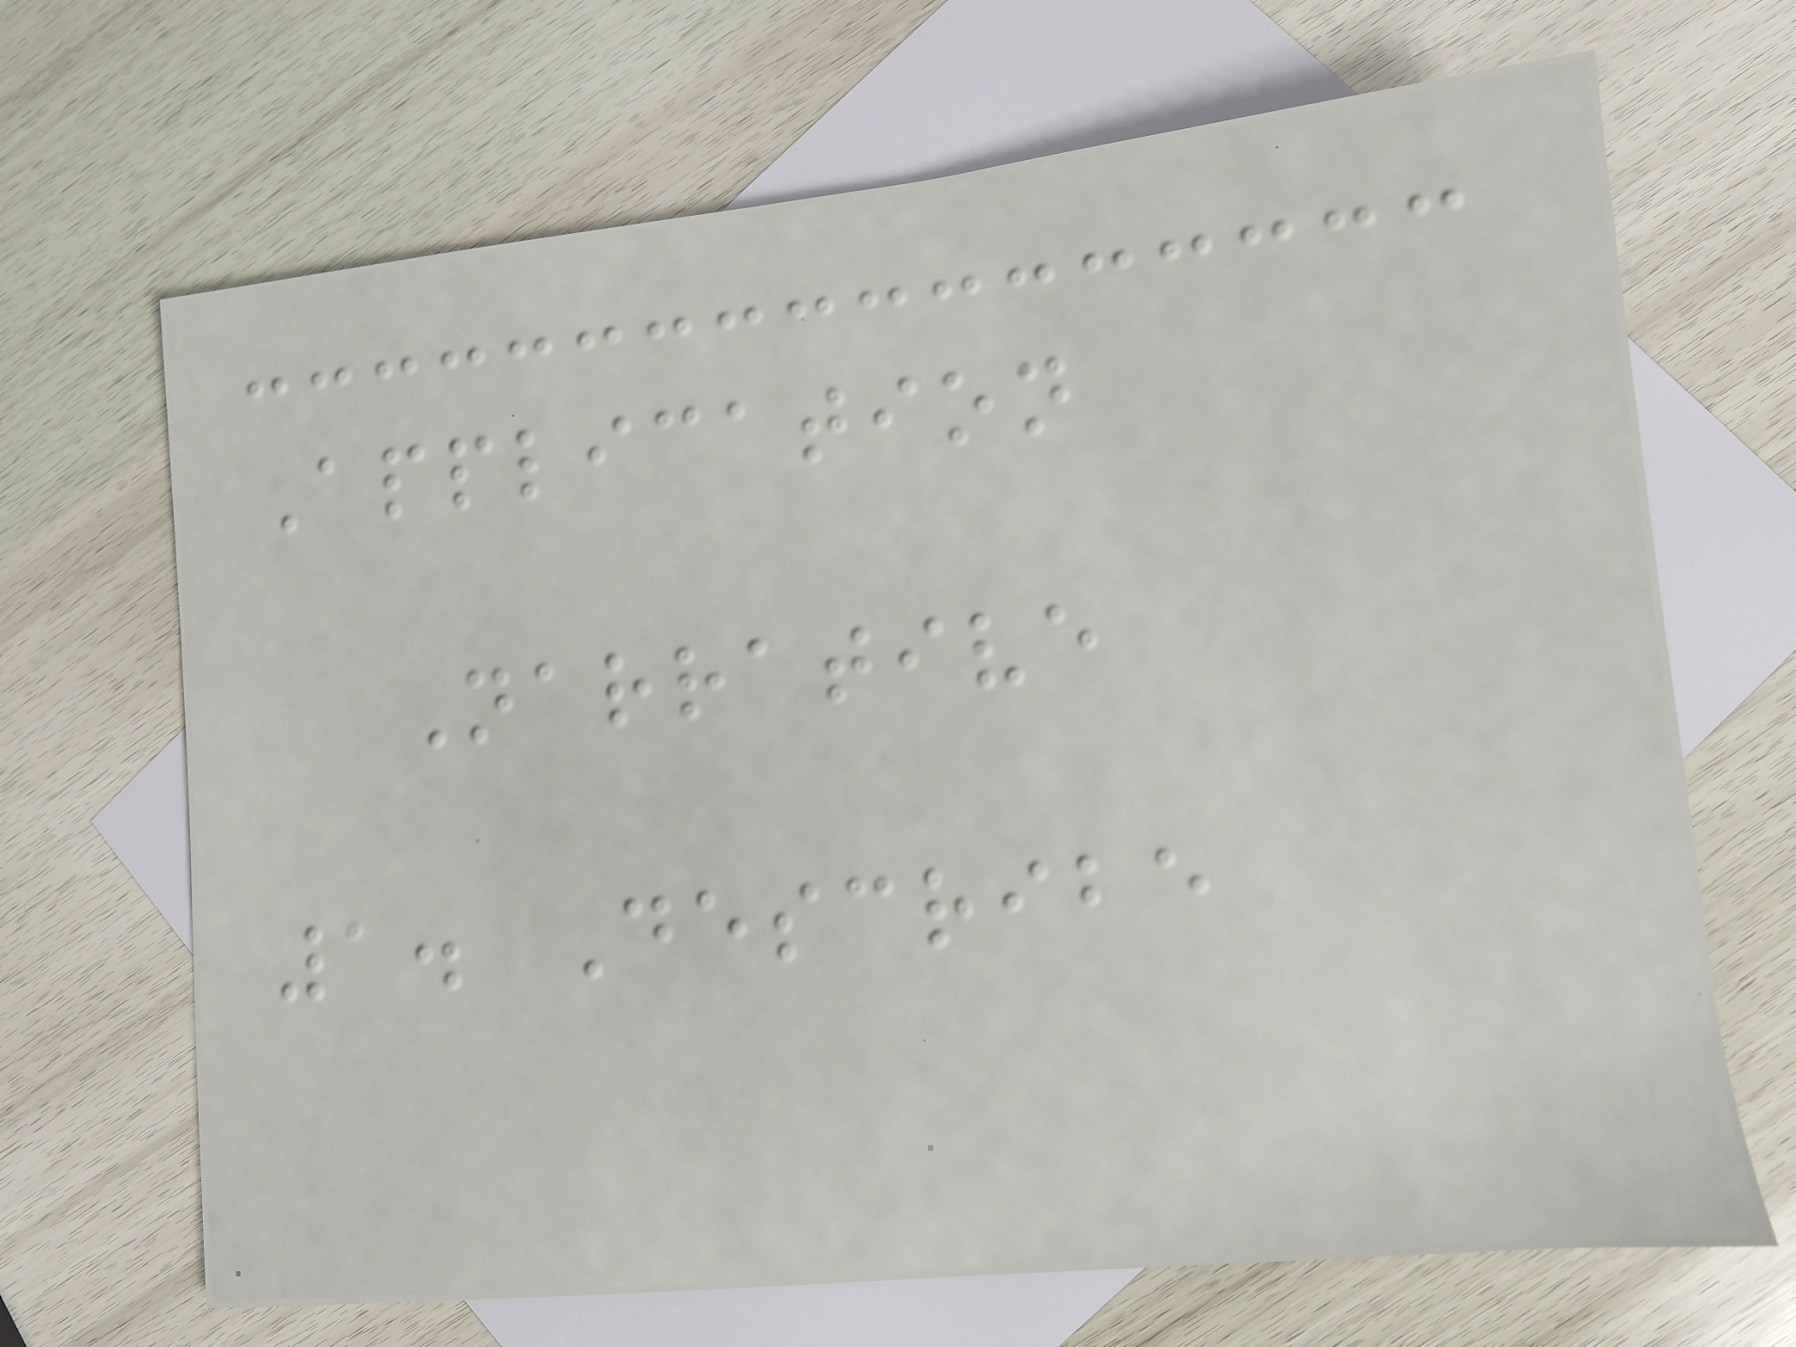Application
Narrative
1. Describe
